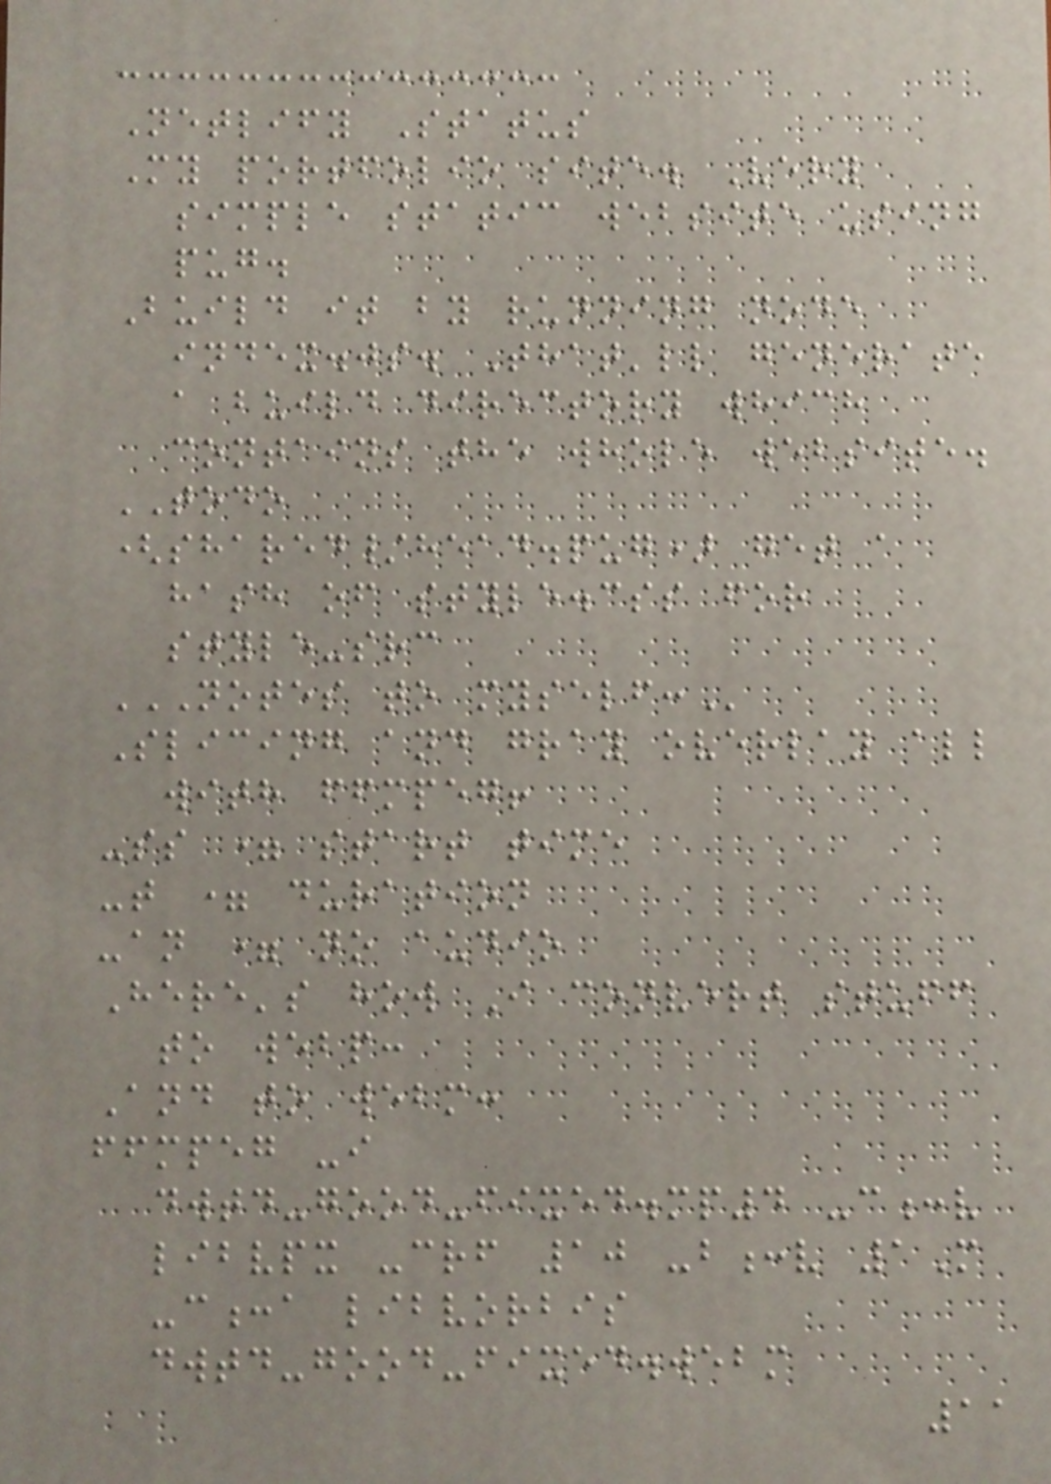Netlify Status
My portfolio site. Very
simple static website using
pug.
Build it by running node
index.js. That'll generate
a build directory which
contains the whole website.
TODO
(shared/head.pug) get a
hash of style.css for
style-src
NOTES TO MYSELF:
Slicing and gray overlay all
with ffmpeg!
-ss = start time
-t = duration
-an = no audio
Here's how I convert stuff
to webp:
And to webm:
ffmpeg -i
dwtd-good-fixed.mp4 -c:v
libvpx -crf 10 -b:v 1M
-c:a libvorbis
dwtd-good-fixed.webm
11
